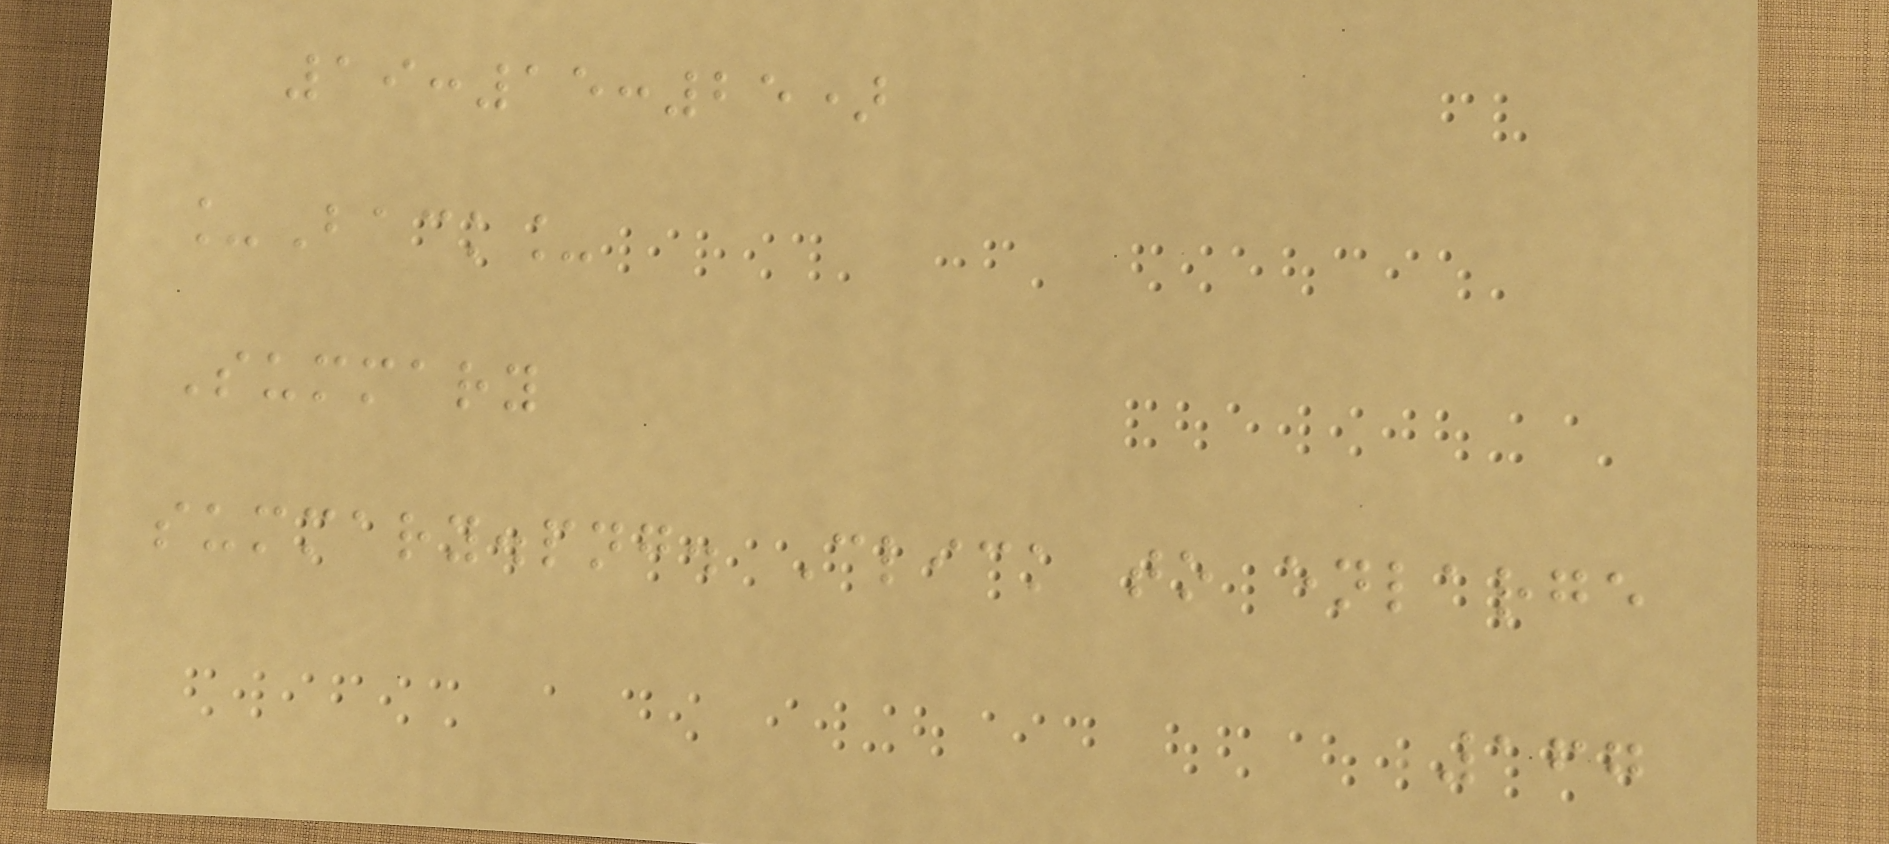19:15:25)
_Back_
Summary
summary.png. Click to enlarge
167
